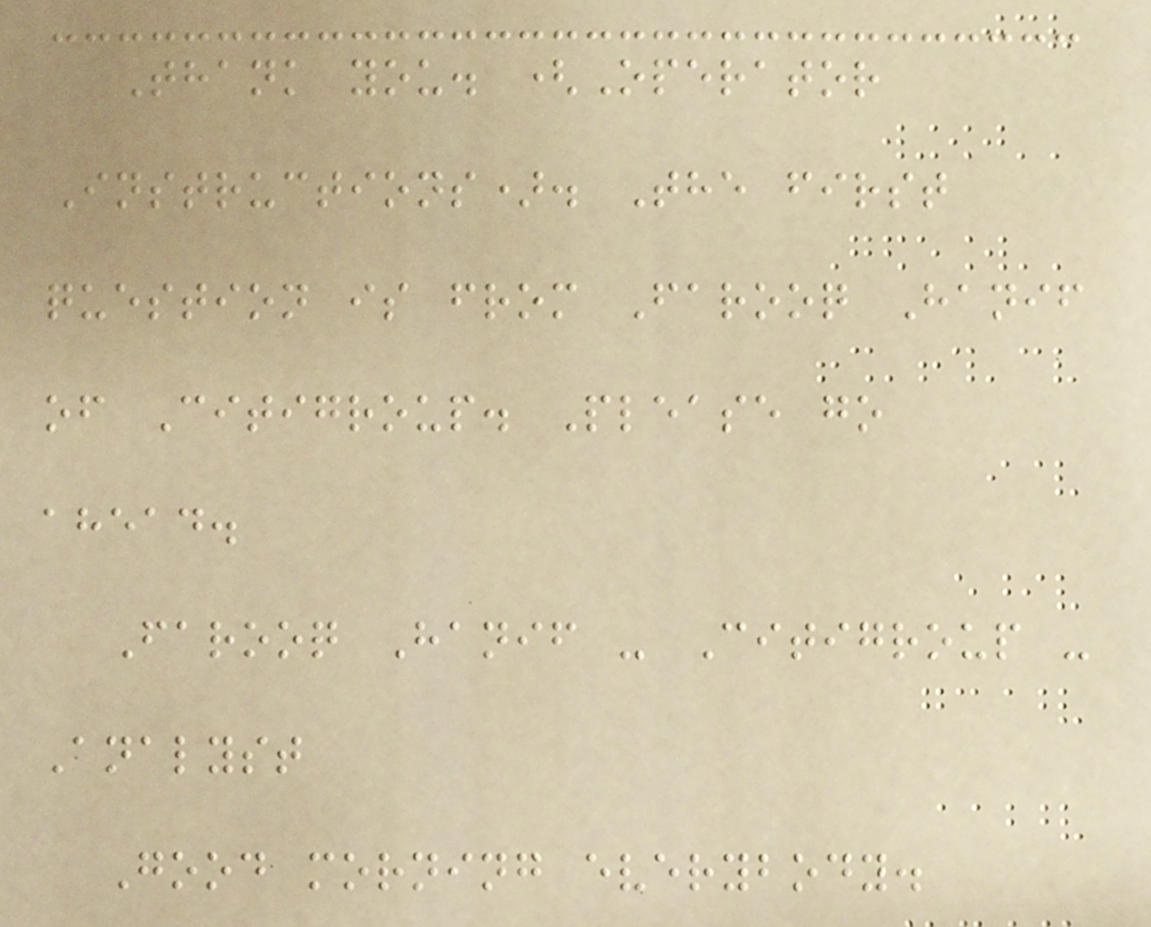Thank you. (Operator
Instructions). The first
question is from Farooq Hanif
of Citigroup. Please go
ahead.
Farooq Hanif - Citigroup -
Analyst
Good morning everybody.
